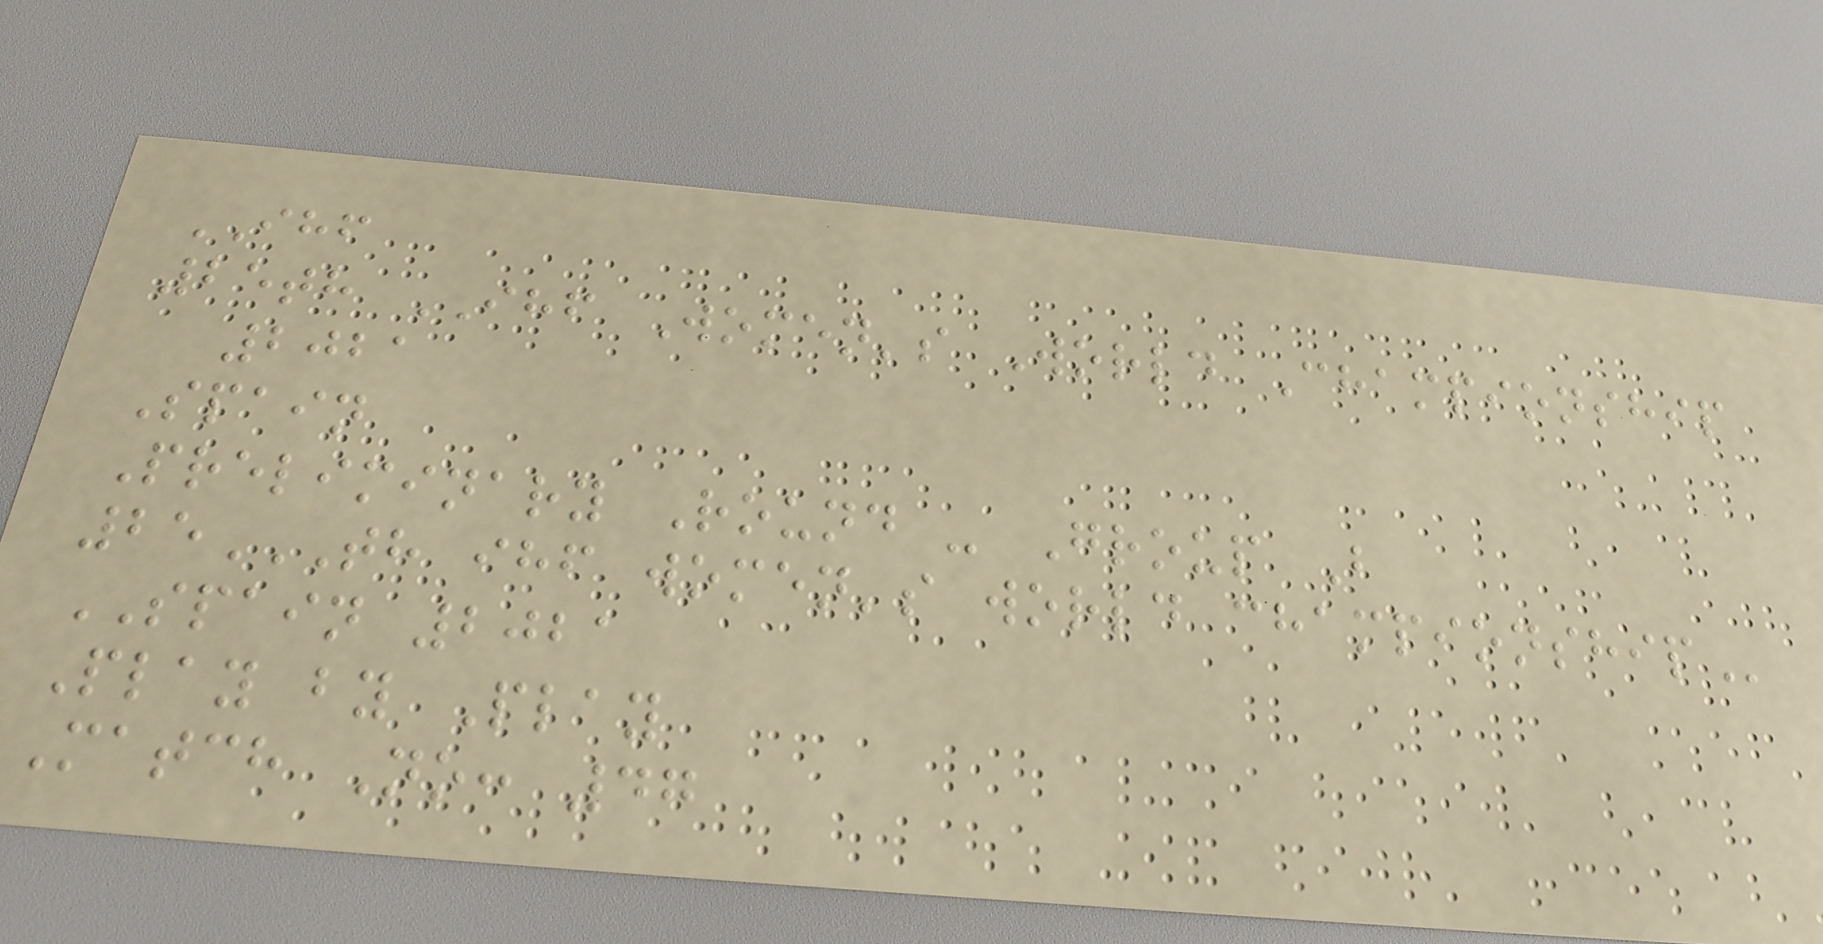IHF
25th IHF Women's World Championship
2021
Spain
Preliminary Round - Group B
25TH IHF WOMEN'S WORLD CHAMPIONSHIP
SPAIN 2021
Play by Play
Match No: 47
